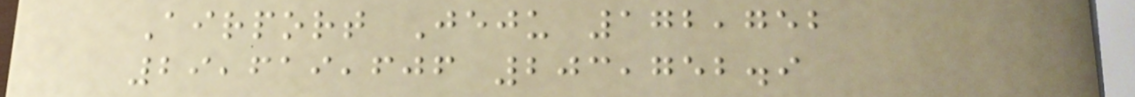Airport Jeju 172,752
29,619,606 203,752.9
